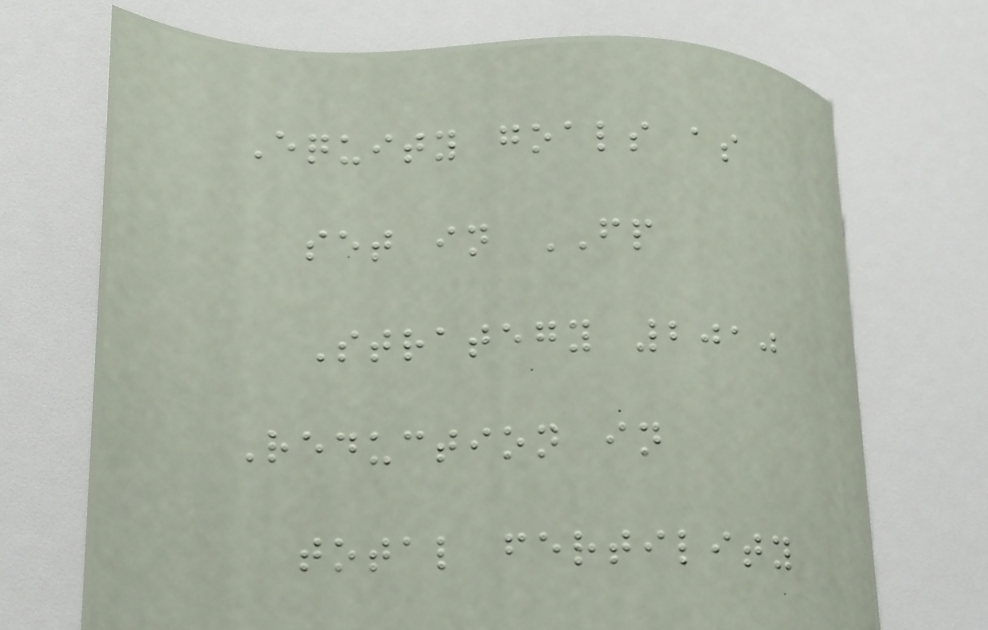Equity goals as
set in FP
Strategy 2010
Reduction in
total fertility
